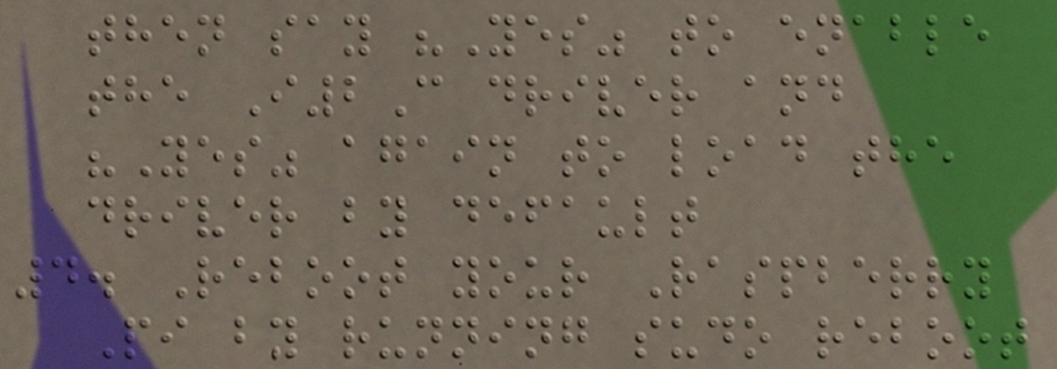then say "Yes" to enable
the I2C driver and
"Yes" again to load the
driver by default
4. Reboot your Raspberry
Pi by running sudo reboot
